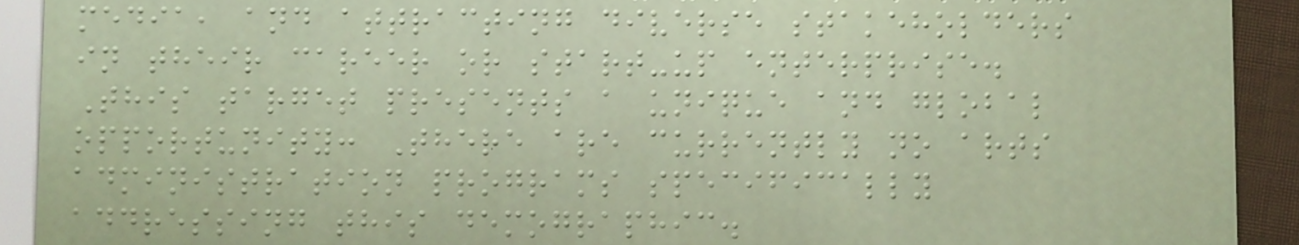media, and attracting diverse stakeholders
in their career or start-up enterprise.
This target presents a unique and global
opportunity: There are currently no arts
administration programs specifically
addressing this demographic.
